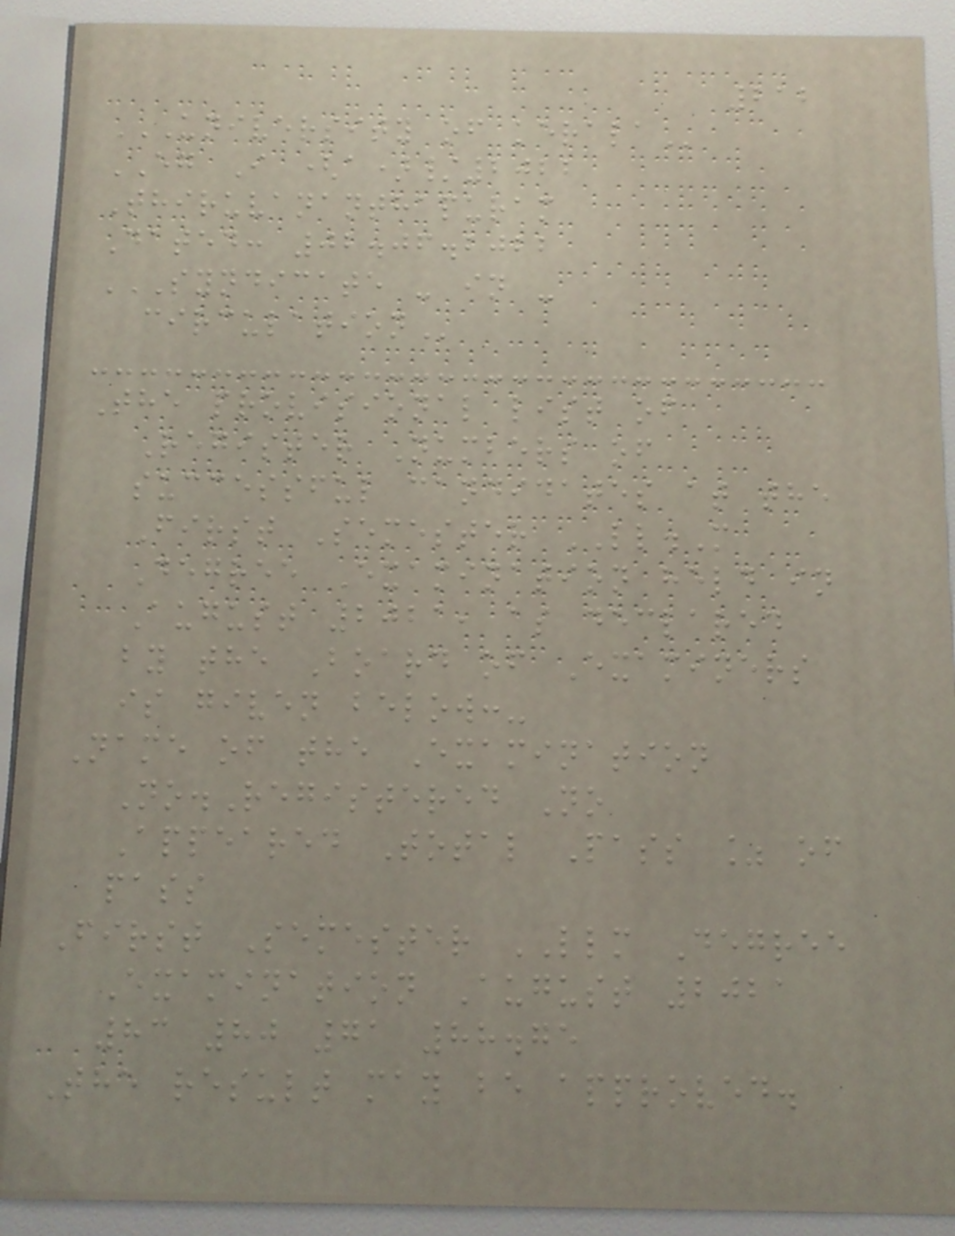212
UNIVERSITY OF KERALA
EG I (a)/2022
Thiruvananthapuram
Dated: 02.06.2022
SYNDICATE - IN -
CIRCULATION
The provisional list of
Register Numbers of
successful candidates at the
First Semester LL.M
Degree Examination held in
August 2021, as declared
by the Board of Examiners
is given below:-
Name of the Examination
No.Registered No
Appeared Total Pass % of
pass
First Semester LLM Degree
Examination August 2021
83 80 71 88.75
The result may be approved.
